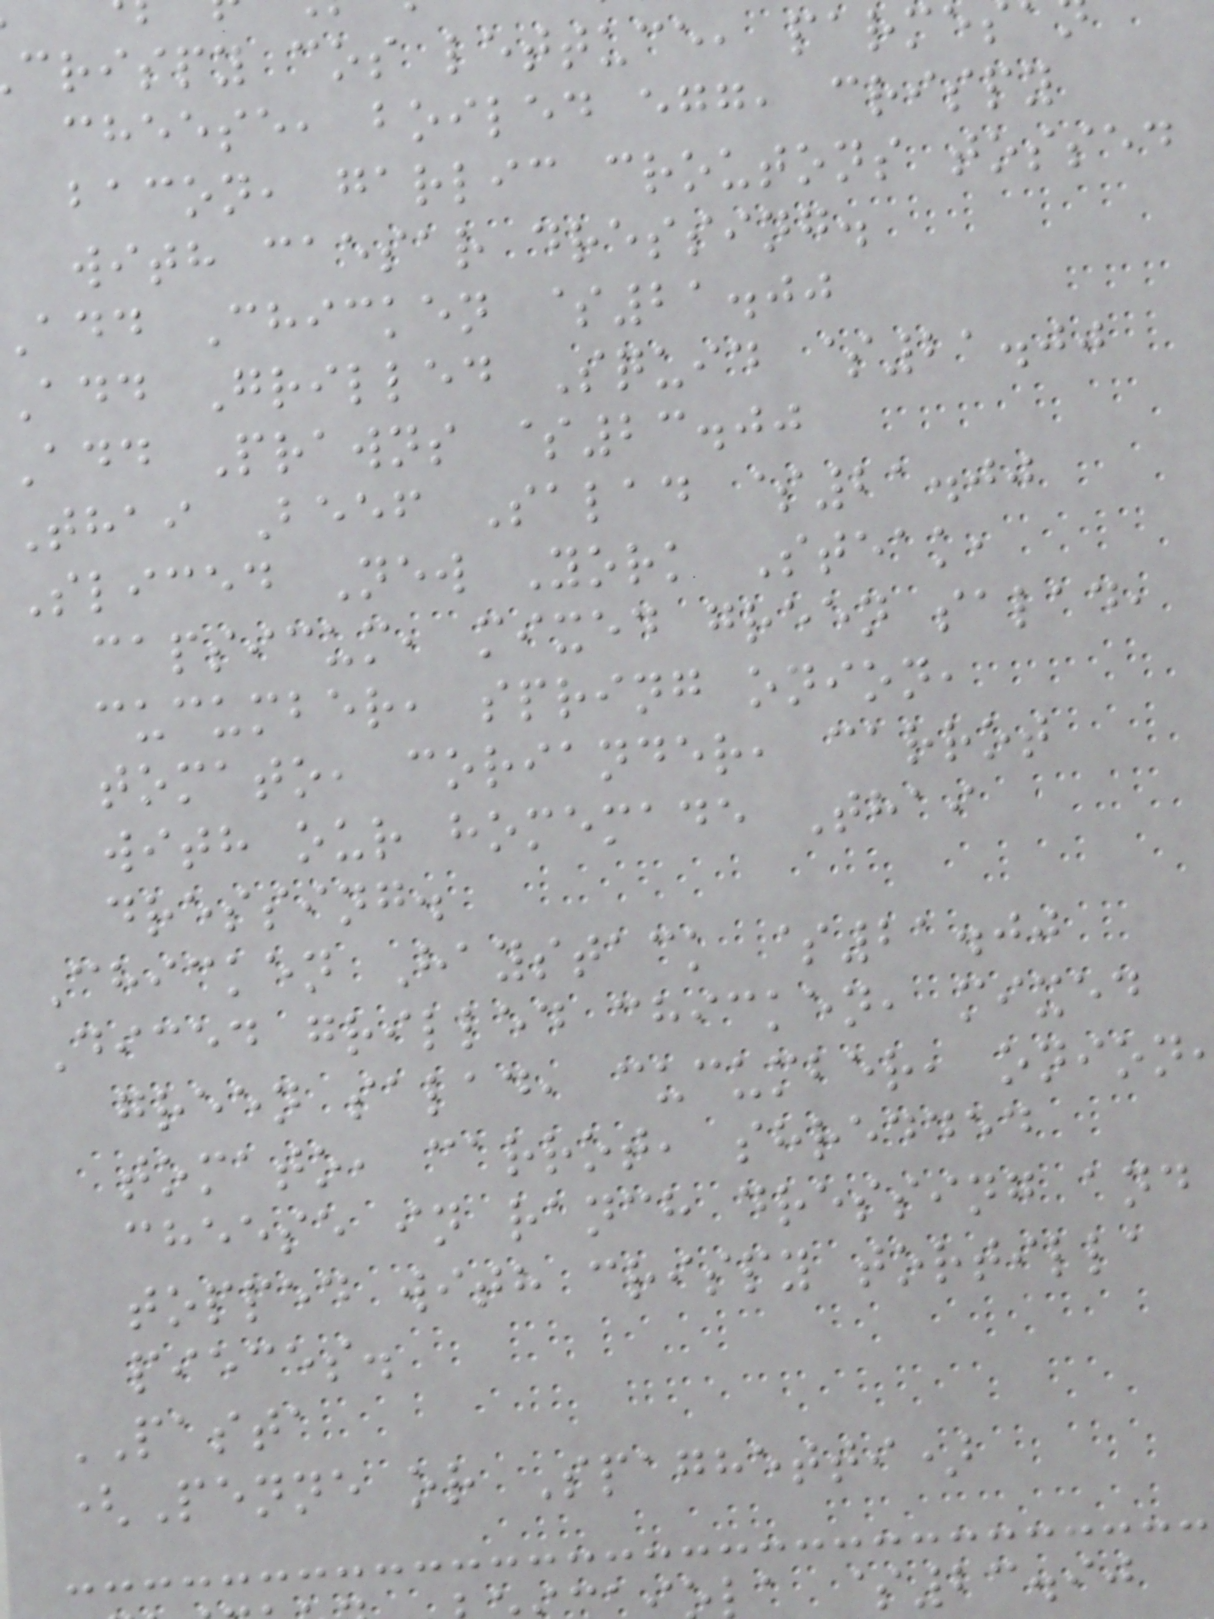crispy cos lettuce, parme
cheese, boiled egg, crispy
bacon, garlic croutons tossed
with caesar dressing.
add Chicken $21.00
add Grilled Squid $21.00
Add Prawns $23.00
Thai Beef Salad $21.00
Sliced New York Steak,
capsicum, mixed green salad,
cucumber, spring onion,
tomato, coriander, carrot
with our homemade Thai
dressing.
Chicken Haystack $21.00
Diced grilled chicken, mixed
green salad, cucumber, onion
tomato, carrot, shredded
cheese in ranch dressing and
topped with crispy tortilla
pieces.
PASTA
(Penne or Spaghetti)
a $23.90
